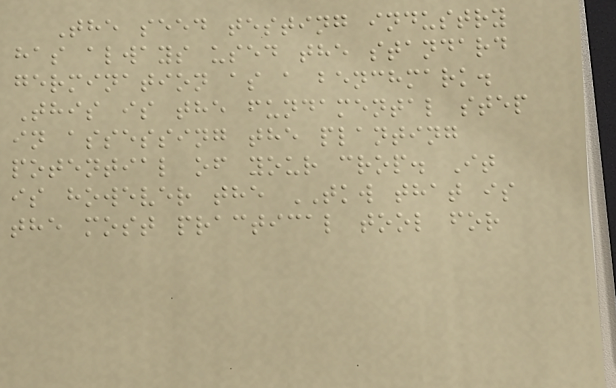The seed testing industry
has always used the standard
germination as a benchmark.
This is the fundamental step
in assessing the planting
potential of your crop. It
is however the TKW that is
the most practical tool for
